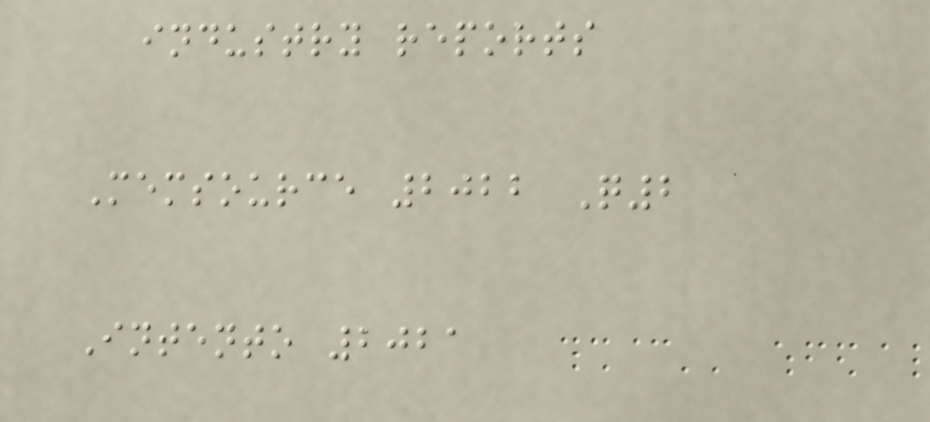industry reports
Memsource 2022 Q2
Intento 2021
